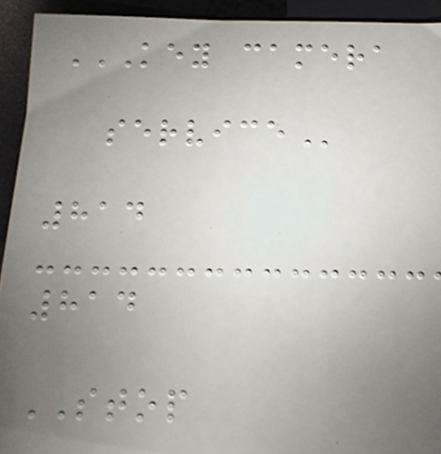KEY CAMERA
SERVICE
814
814
STOP
